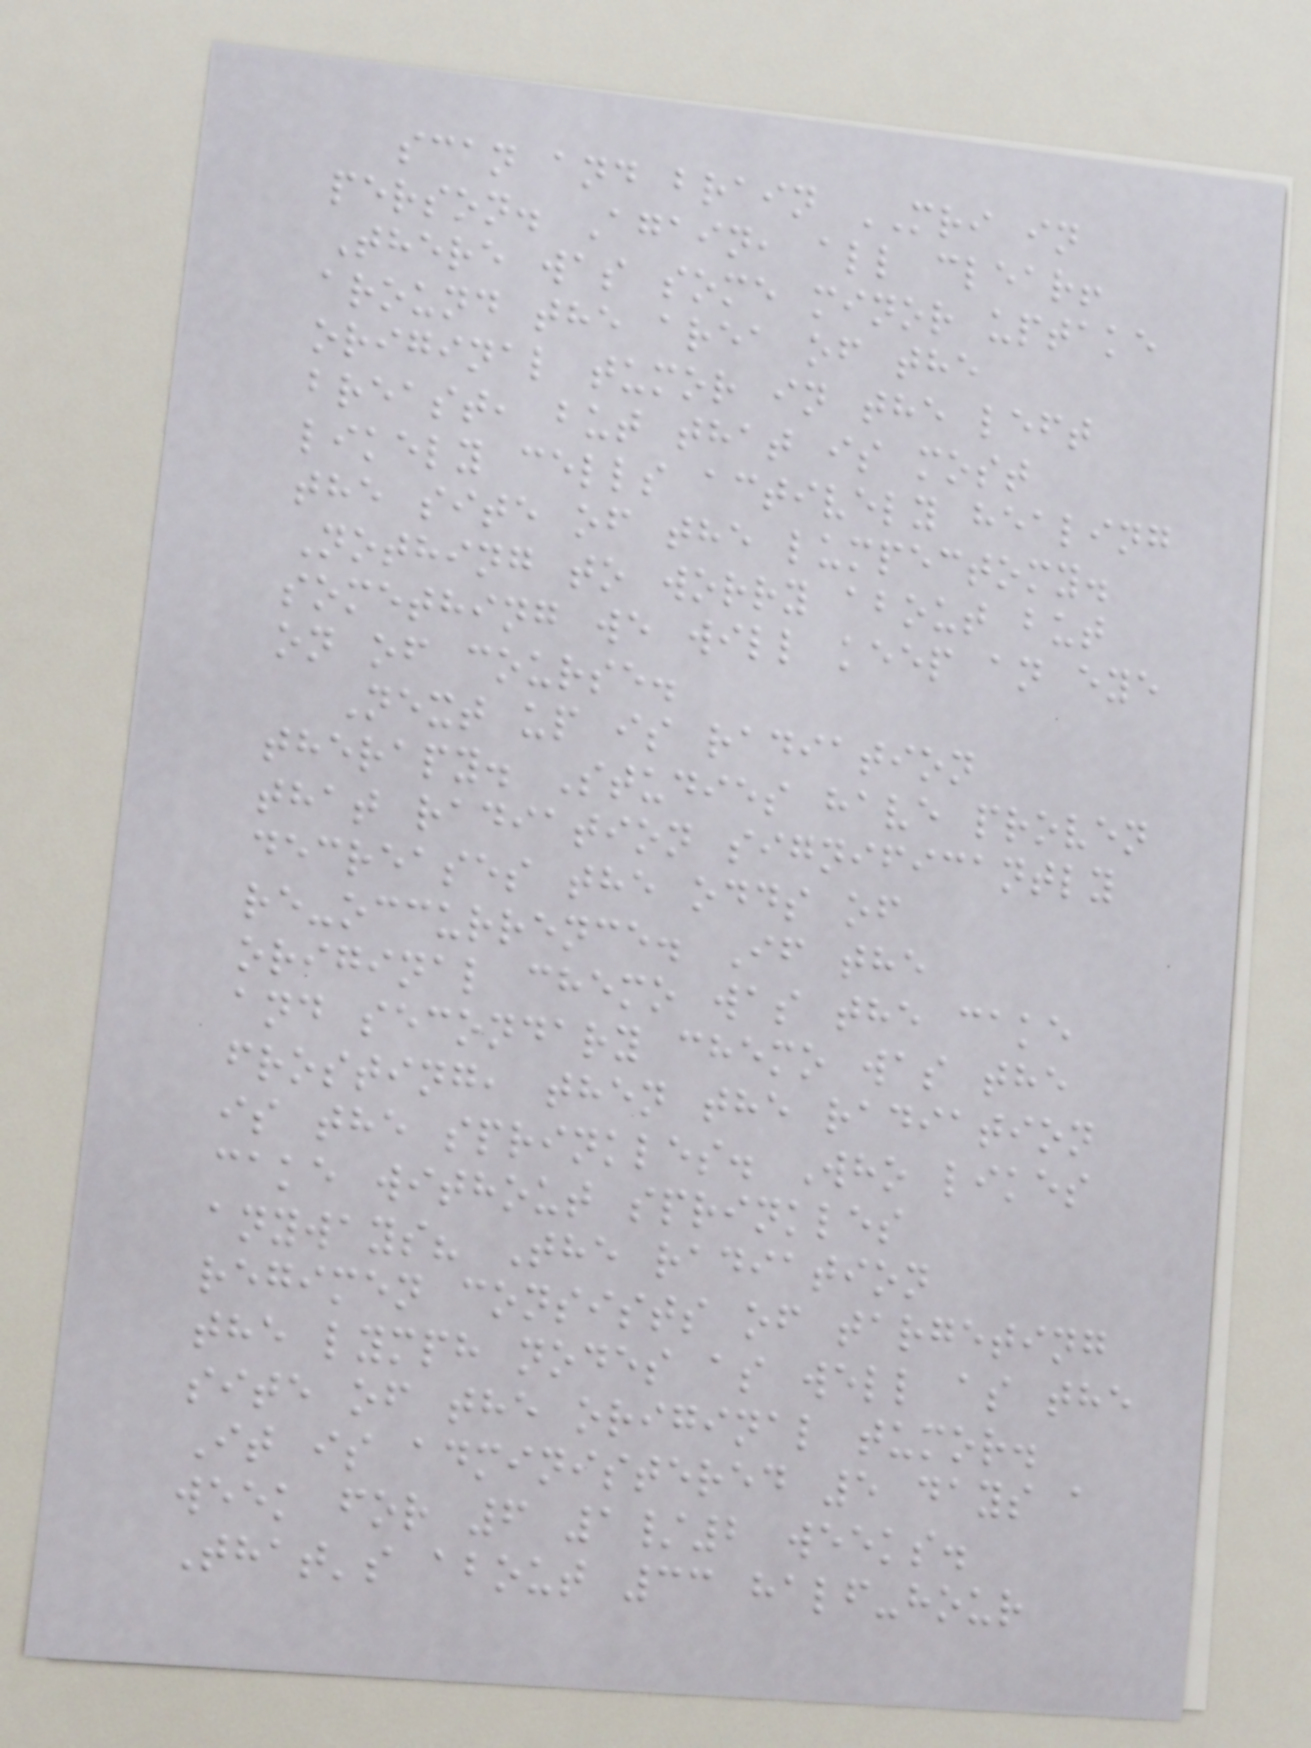scan and brain MRI in
person. Again, all clear!
There was some minor uptake
around the area of the
original tumor in the left
breast, but that is most
likely cells actively healing
the site of the lumpectomy.
Nothing to worry about but
something we will keep an eye
on of course.
Next up is radiation
therapy. Studies have proven
that radiation significantly
decreases the odds of
re-occurrence. If the
original chemo was the cake
and secondary chemo was the
frosting, then the radiation
is the sprinkles. Who likes
cake without sprinkles
anyways? The radiation
regimen consists of targeting
the lymph nodes as well as the
site of the original tumor.
It is administered 5 days a
week for 6 1/2 weeks.
That's about 33 half-hour
